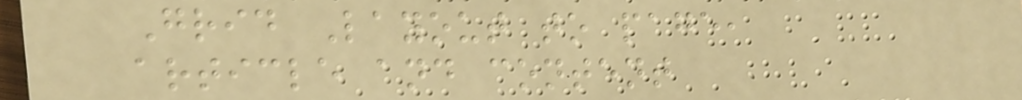Grid Layout to page,
article and content
